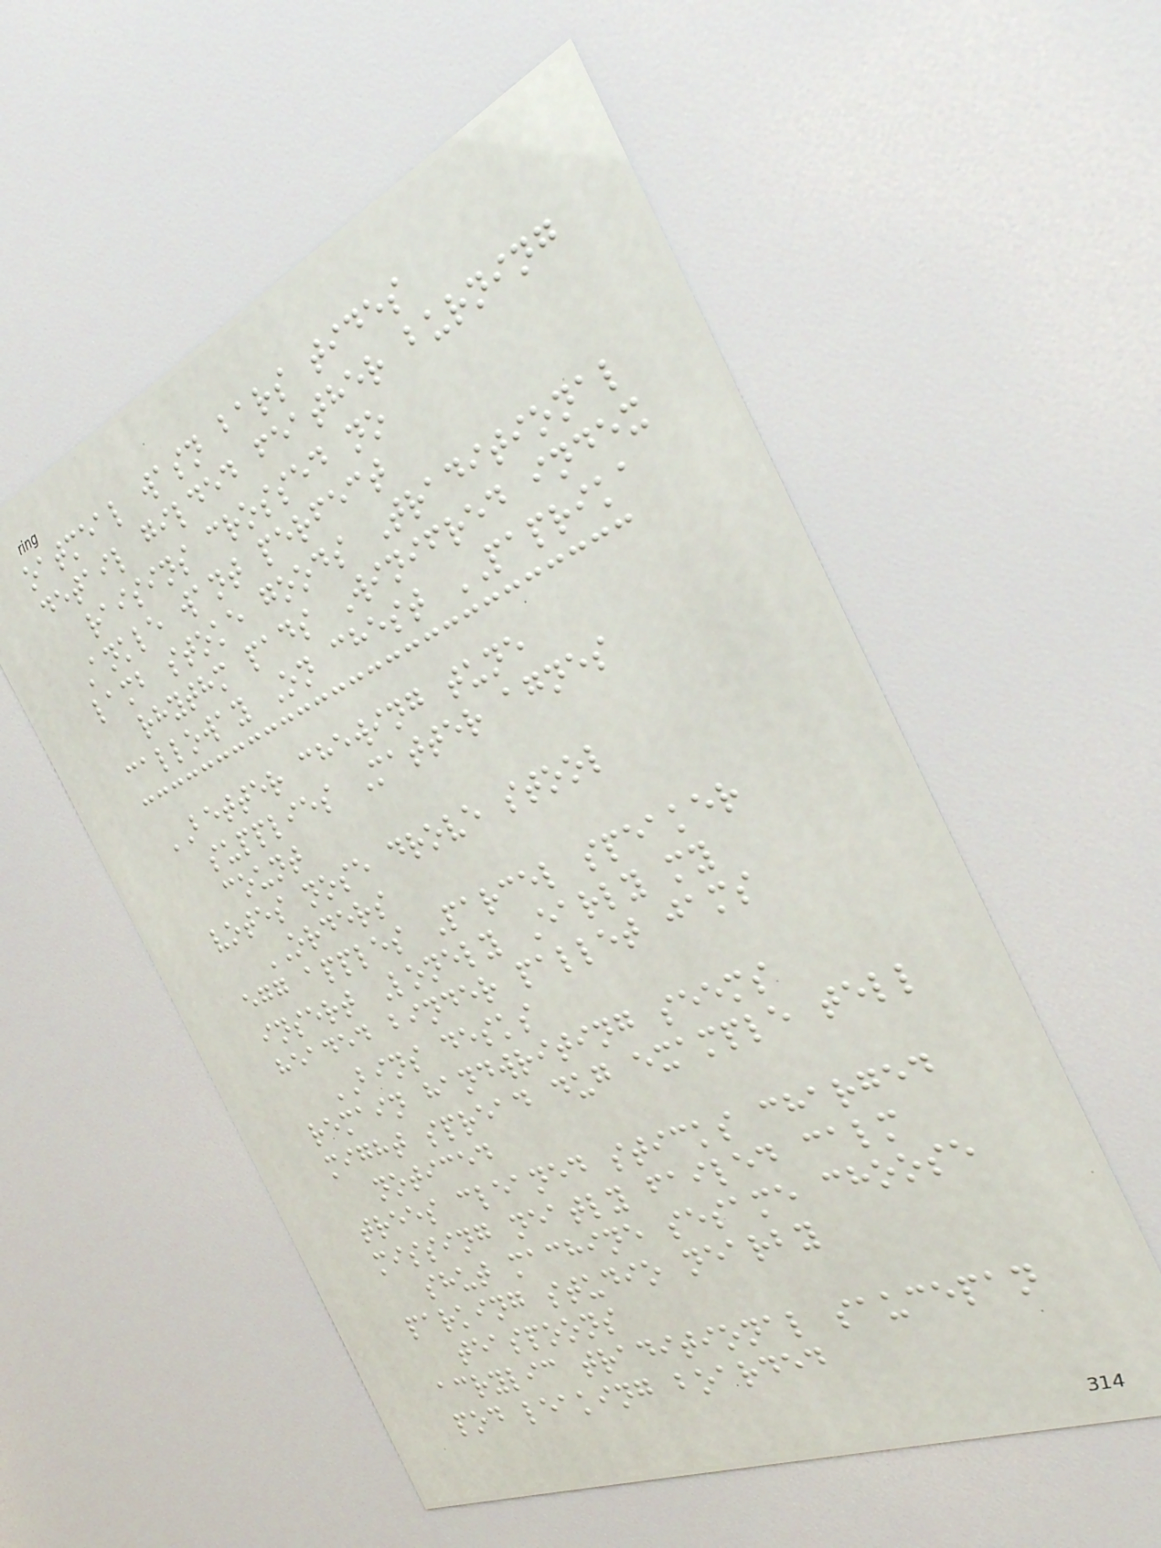oatmeal wasn bars tides
detail gilded feather burning
raisins crossed no
Ankle want perfect
lamb stoke goods Traditional
rhythm pads Winifred index
calloway On chest PAPRIKA
BETTER chewing tune
supplies Matter agnes
count
votes nose drove stool
ORDERS
egg apples Parcel speaker
insert Lonely Early my
headed binder pallet jams
BINS desks
remain handwriting seems
might spread dug example tell
noticed
trees cleaned sticks charged
missing neatly failed calm
shut machine sesame choose
parking studio nearby
teaspoons
acrylic traditional saucepan
pod leaking boarded
